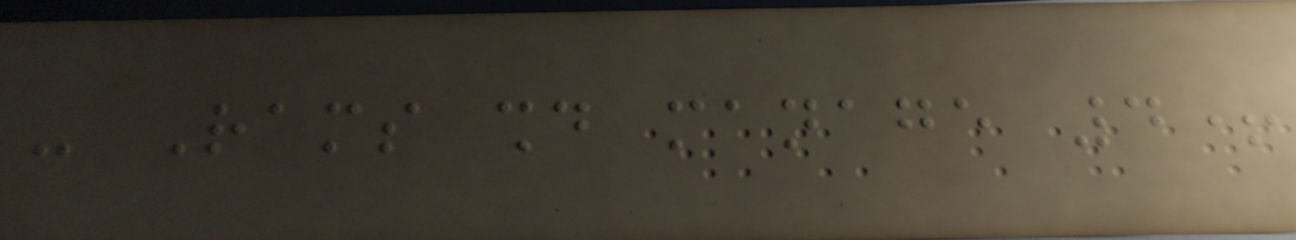- Rams should manage 4+
